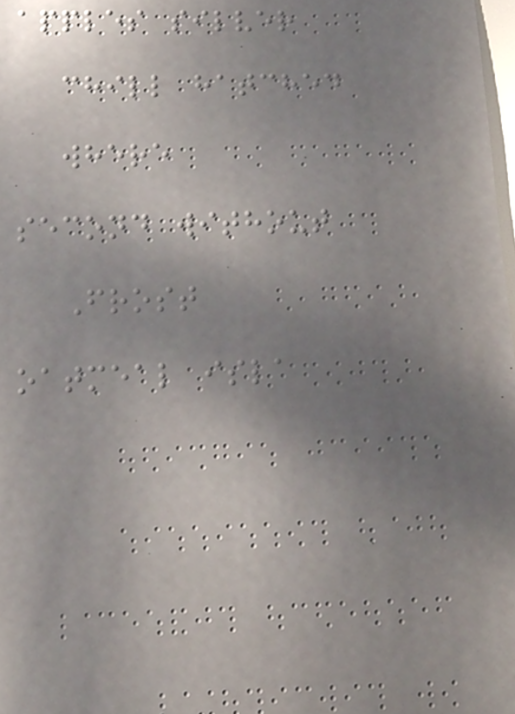apples silver
chill hatched
where
second without
Frost
oatmeal isla
